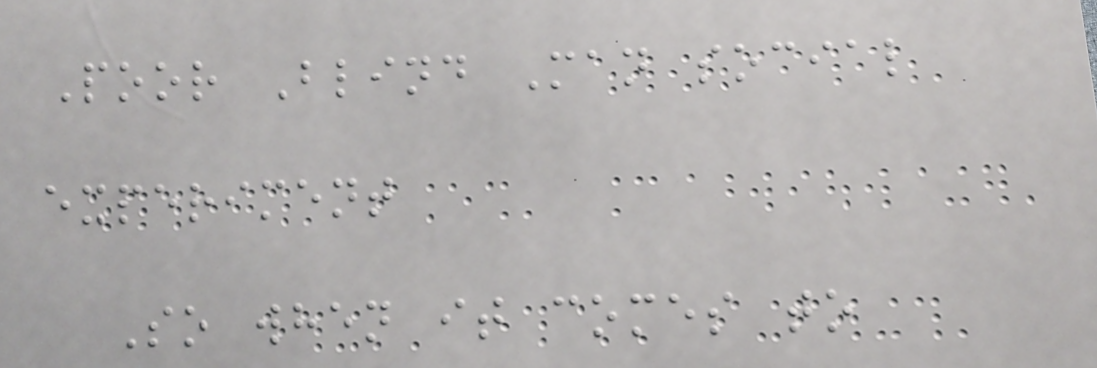Poor Blind Man social
experiment
So when it comes to
